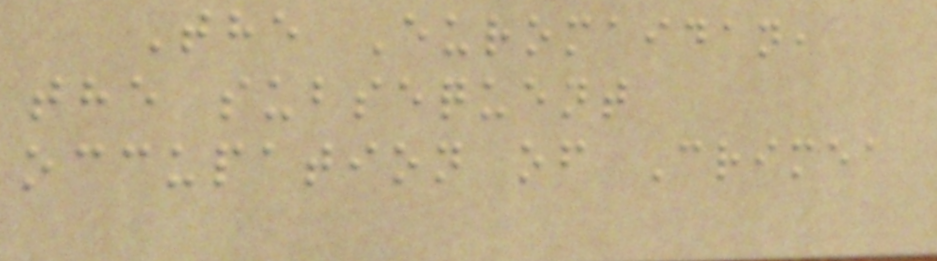The Euromaidan,
the subsequent
occupation of Crimea
